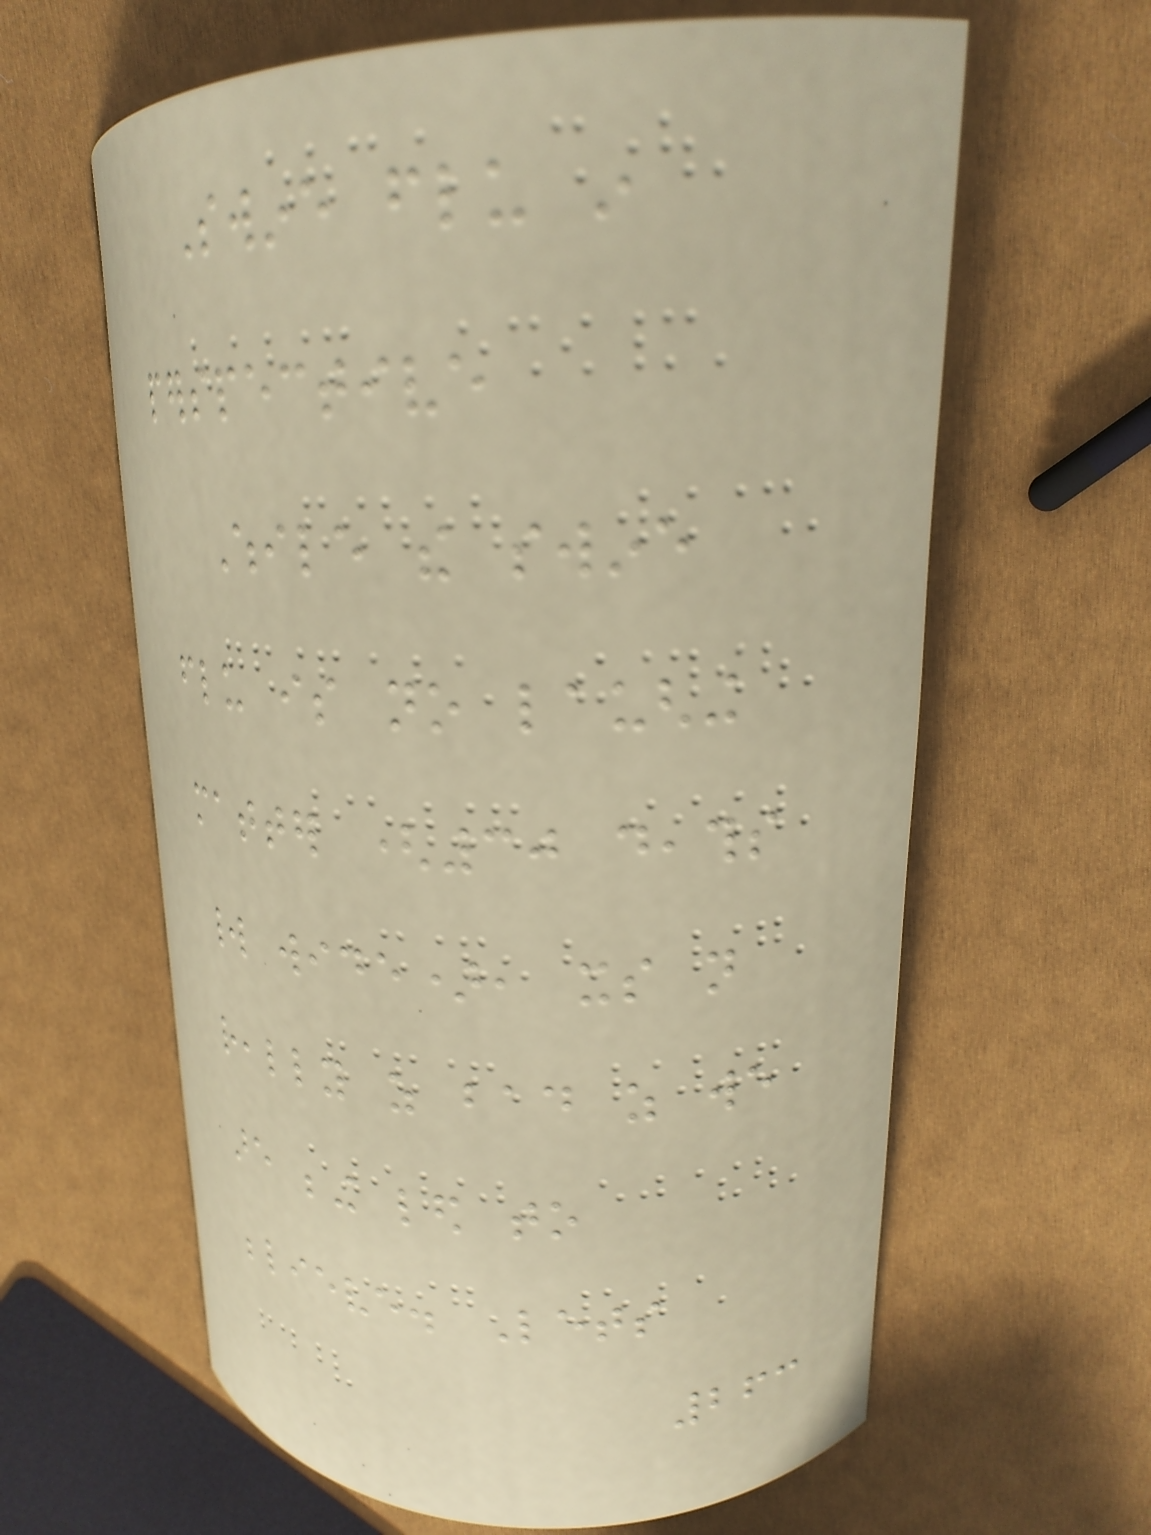Swine flu in
perspective
While the swine
flu is no laughing
matter (30 deaths
world wide), its not
really as bad as we
are being led to
believe. Lets
263
